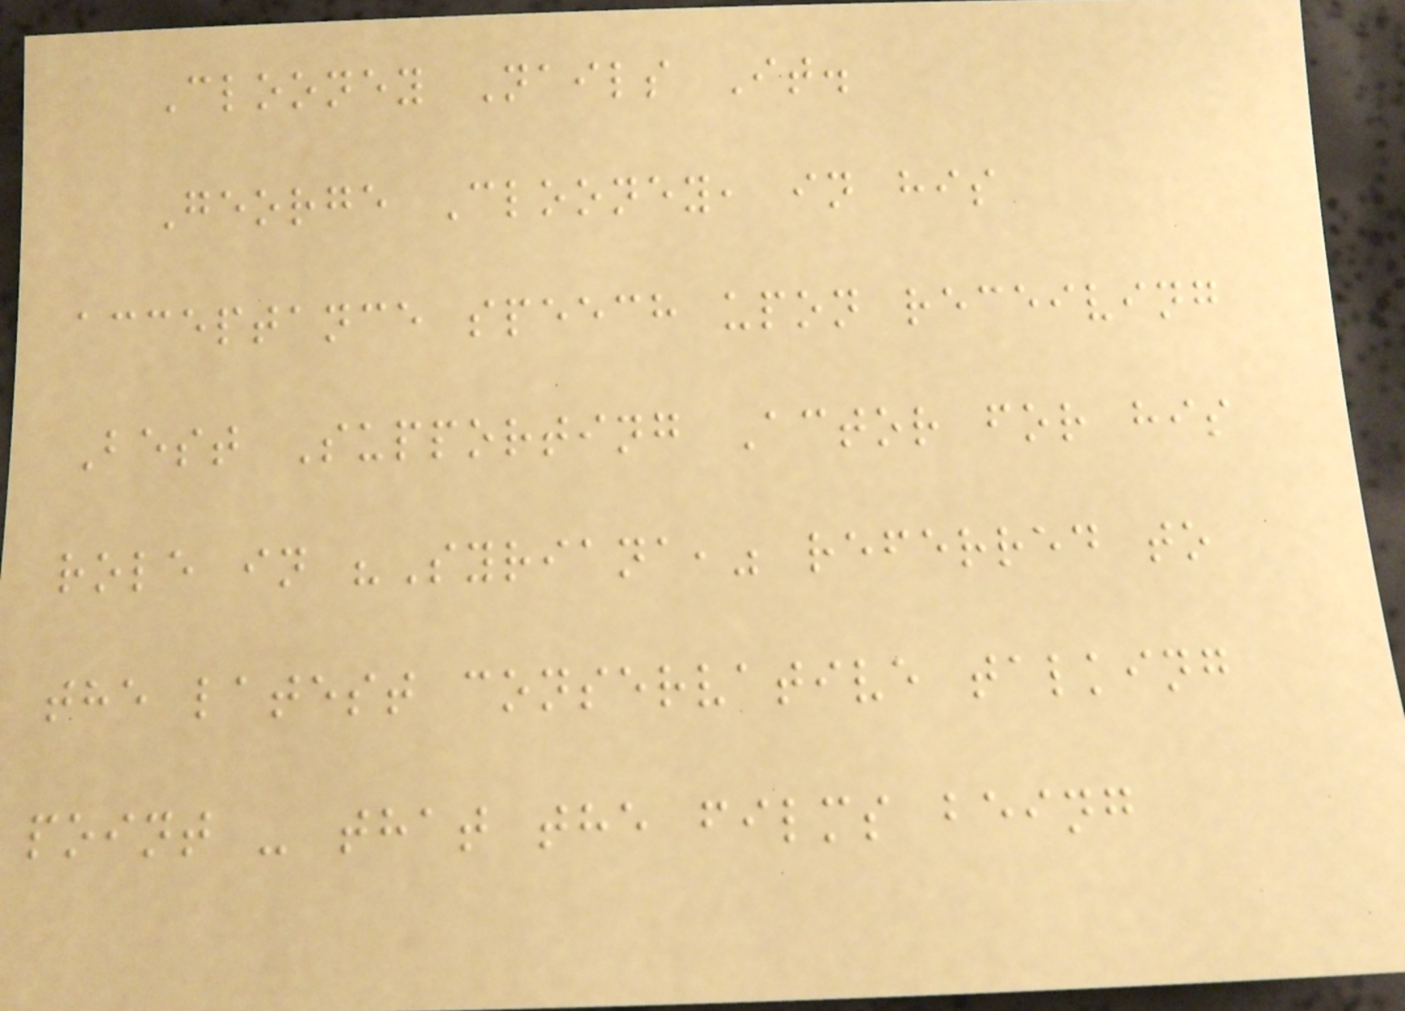Clooney Nails It.
George Clooney, in his
acceptance speech upon receiving
Best Supporting Actor for his
role in "Syriana," referred to
the latest conservative talking
point - that the films being
